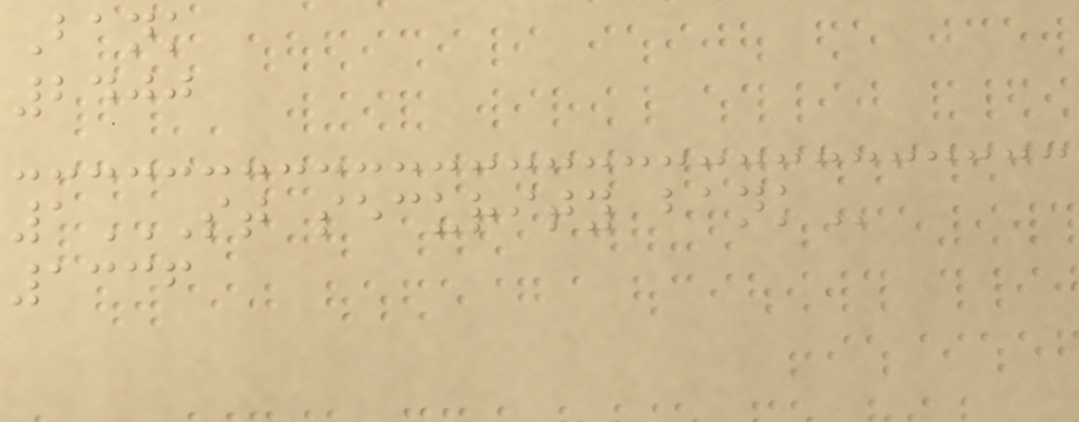Bank
2400
1ST SECURITY BANK
1336
